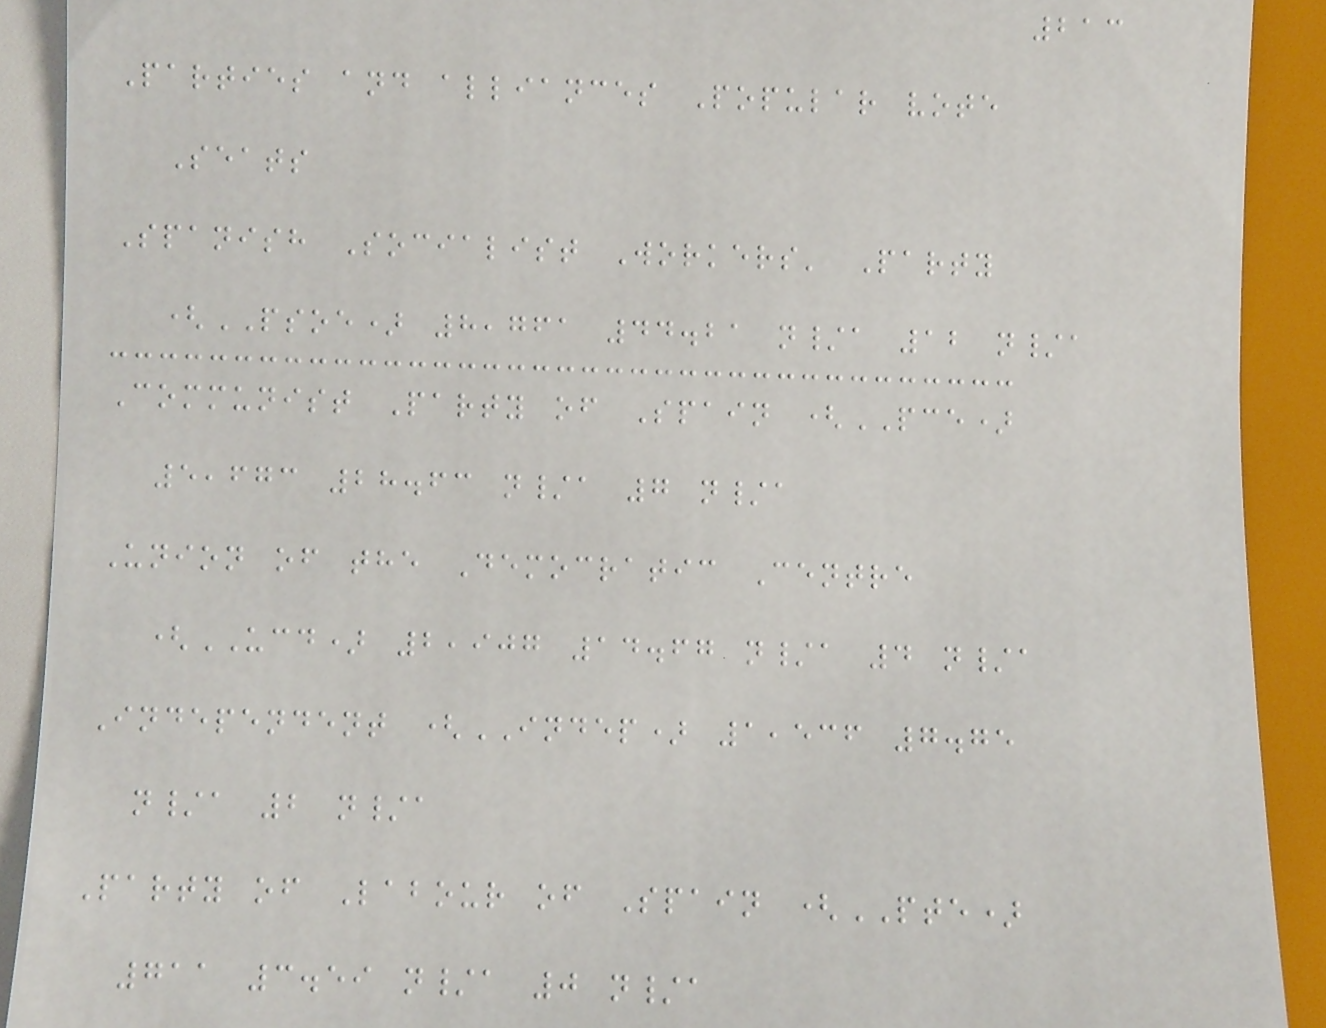213
Parties and alliances Popular vote
Seats
Spanish Socialist Workers' Party
(PSOE) 8,761 44.21 n/a 12 n/a
Communist Party of Spain (PCE)
5,673 28.63 n/a 7 n/a
Union of the Democratic Centre
(UCD) 2,907 14.67 n/a 4 n/a
Independent (INDEP) 1,536 7.75
n/a 2 n/a
Party of Labour of Spain (PTE)
711 3.59 n/a 0 n/a
